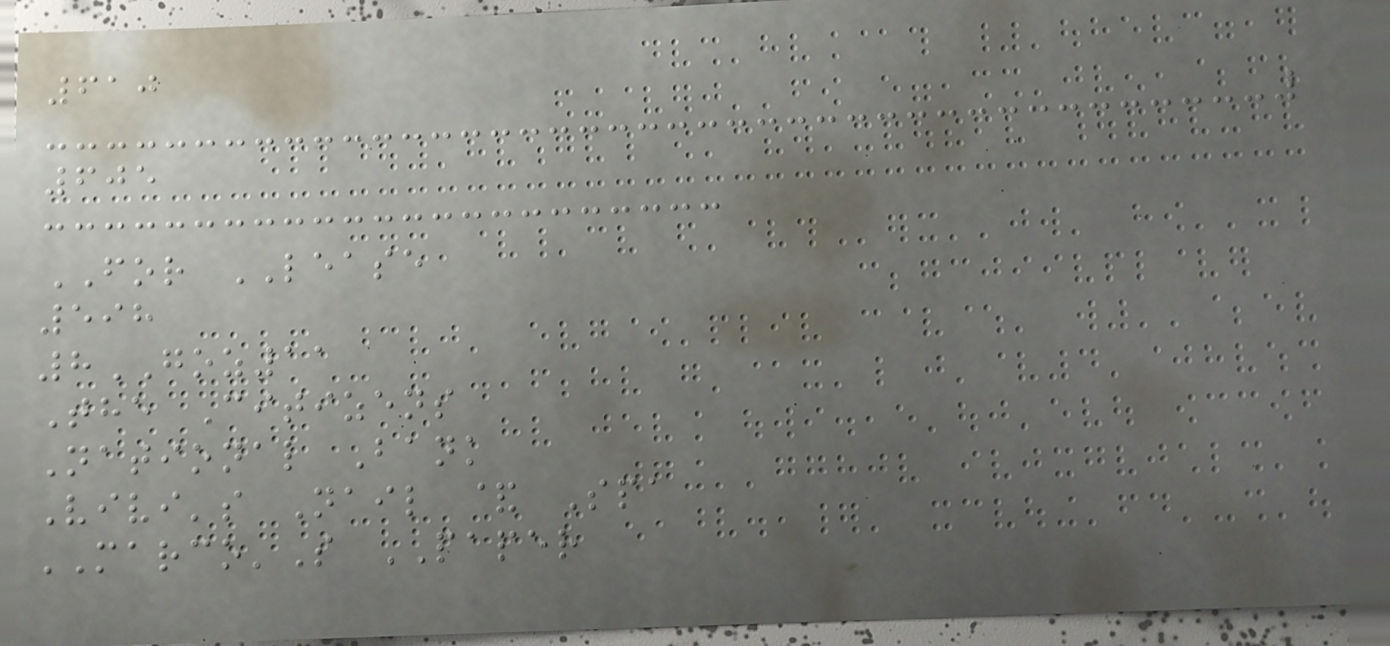610
605
FOR LEASE
598
8GOZ11
The Citizens
National Bank
Vivi's Nail & Spa
MARCO'S PAPER
